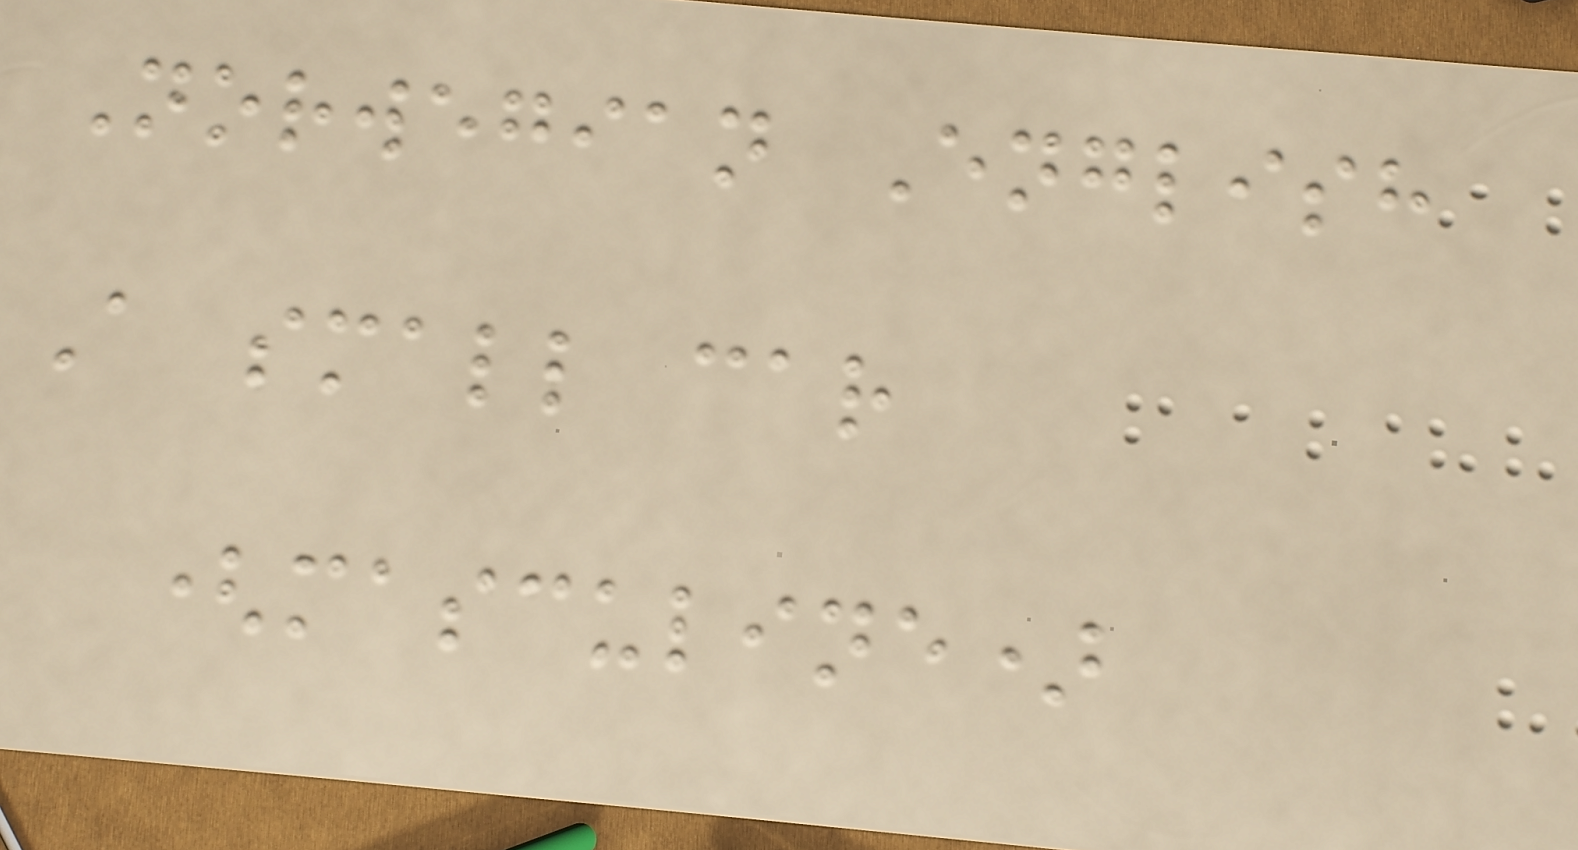Norwegian English
A small car
(masculine)
